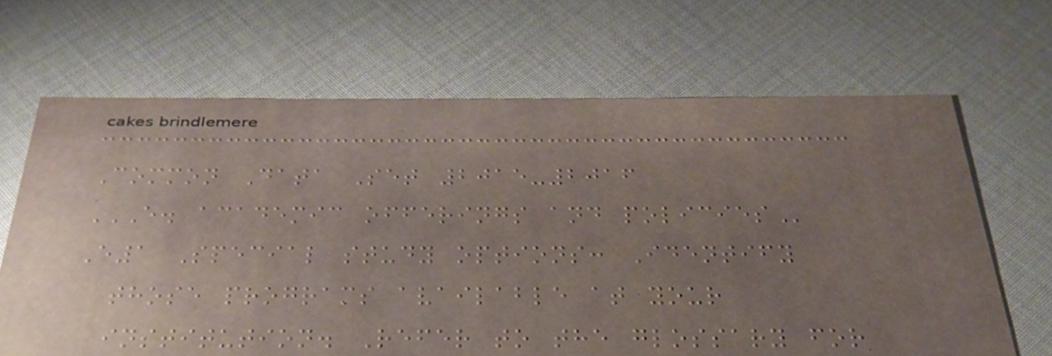Common Data Set 2015-2016
E. ACADEMIC OFFERINGS AND POLICIES
E1 Special study options: Identify
those programs available at your
institution. Refer to the glossary for
